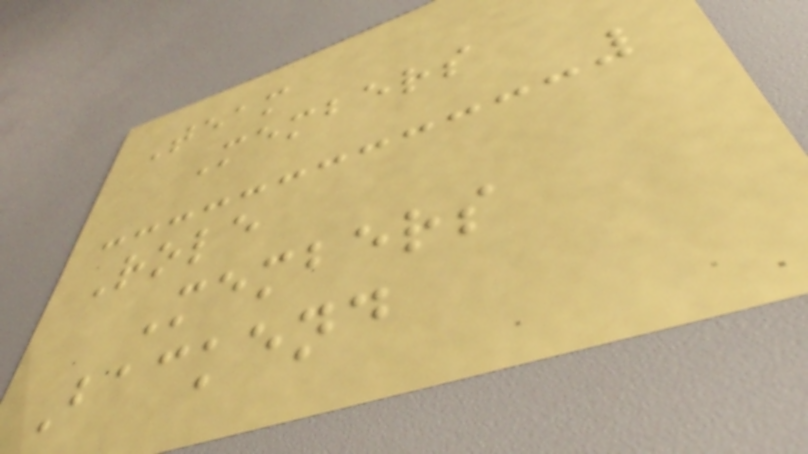Team
Members
Role
Members
Backend
